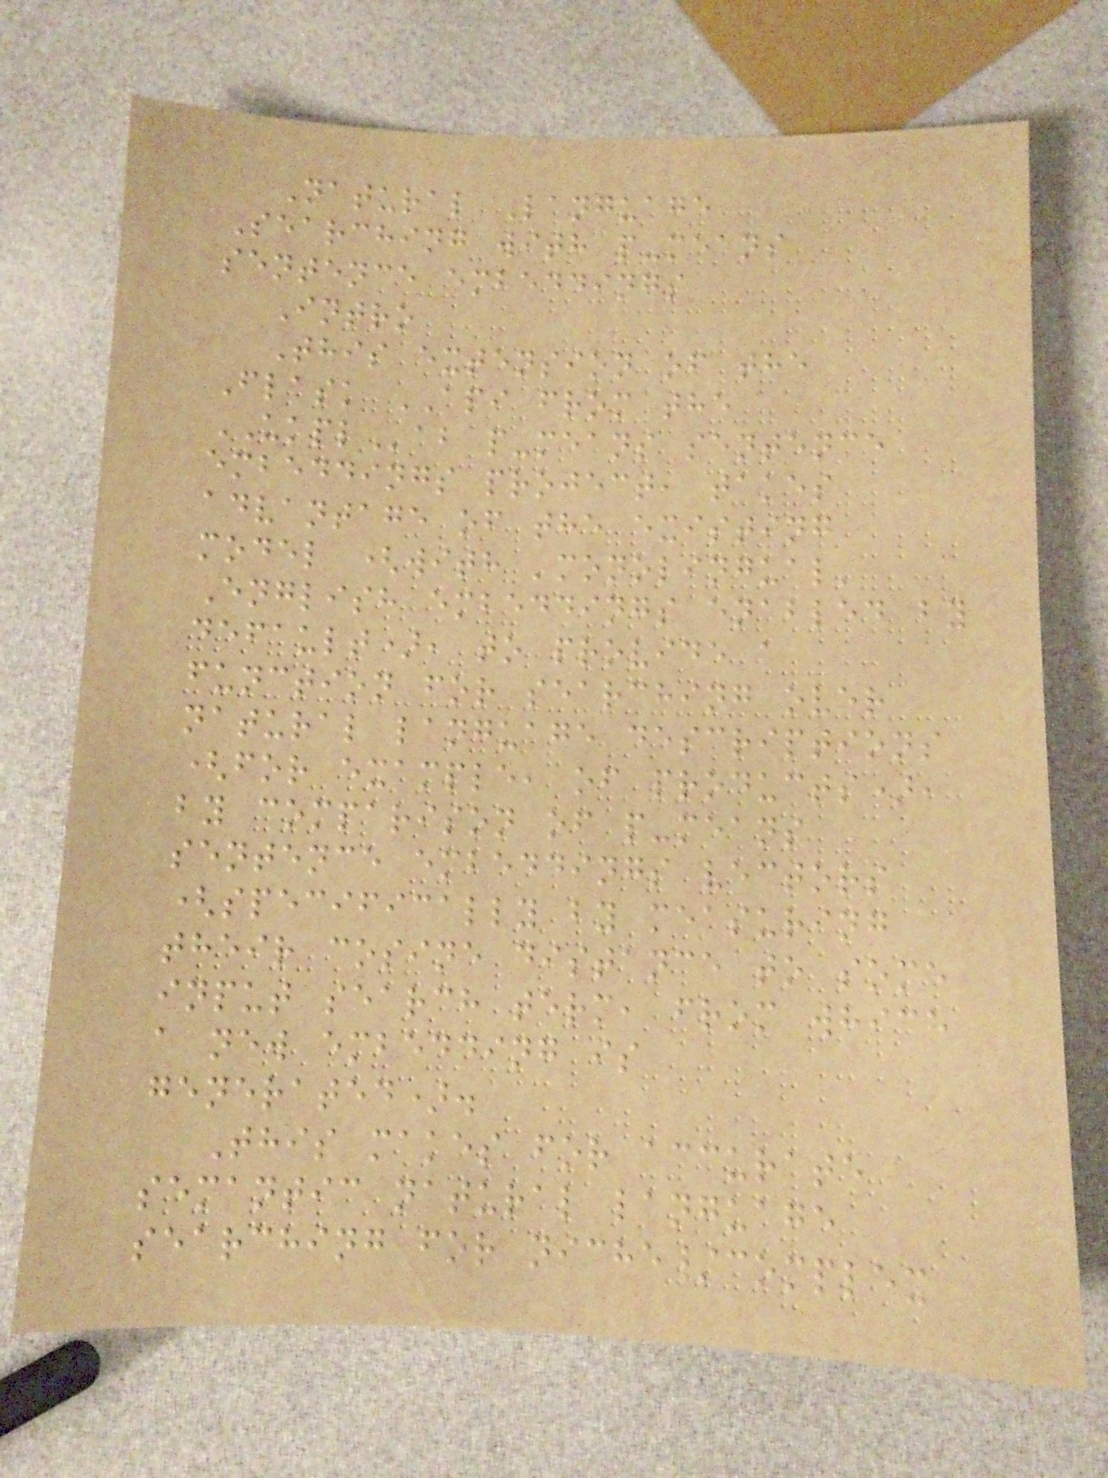Natural Language
Searching with p-means
sentence embeddings
Intro
This extension of the
Flask API from the
UKPLab p-means sentence
embeddings project, takes
advantage of the existing
model (with 'monolingual'
English embeddings enabled by
default), to provide a
function for searching over
natural language descriptions
(for example, of products),
by comparison of p-means
sentence embeddings vectors
(specifically by measuring
their cosine distance to some
input search term, from which
a new embedding is
generated).
This makes for accurate
semantic natural language
searching for niche/complex
